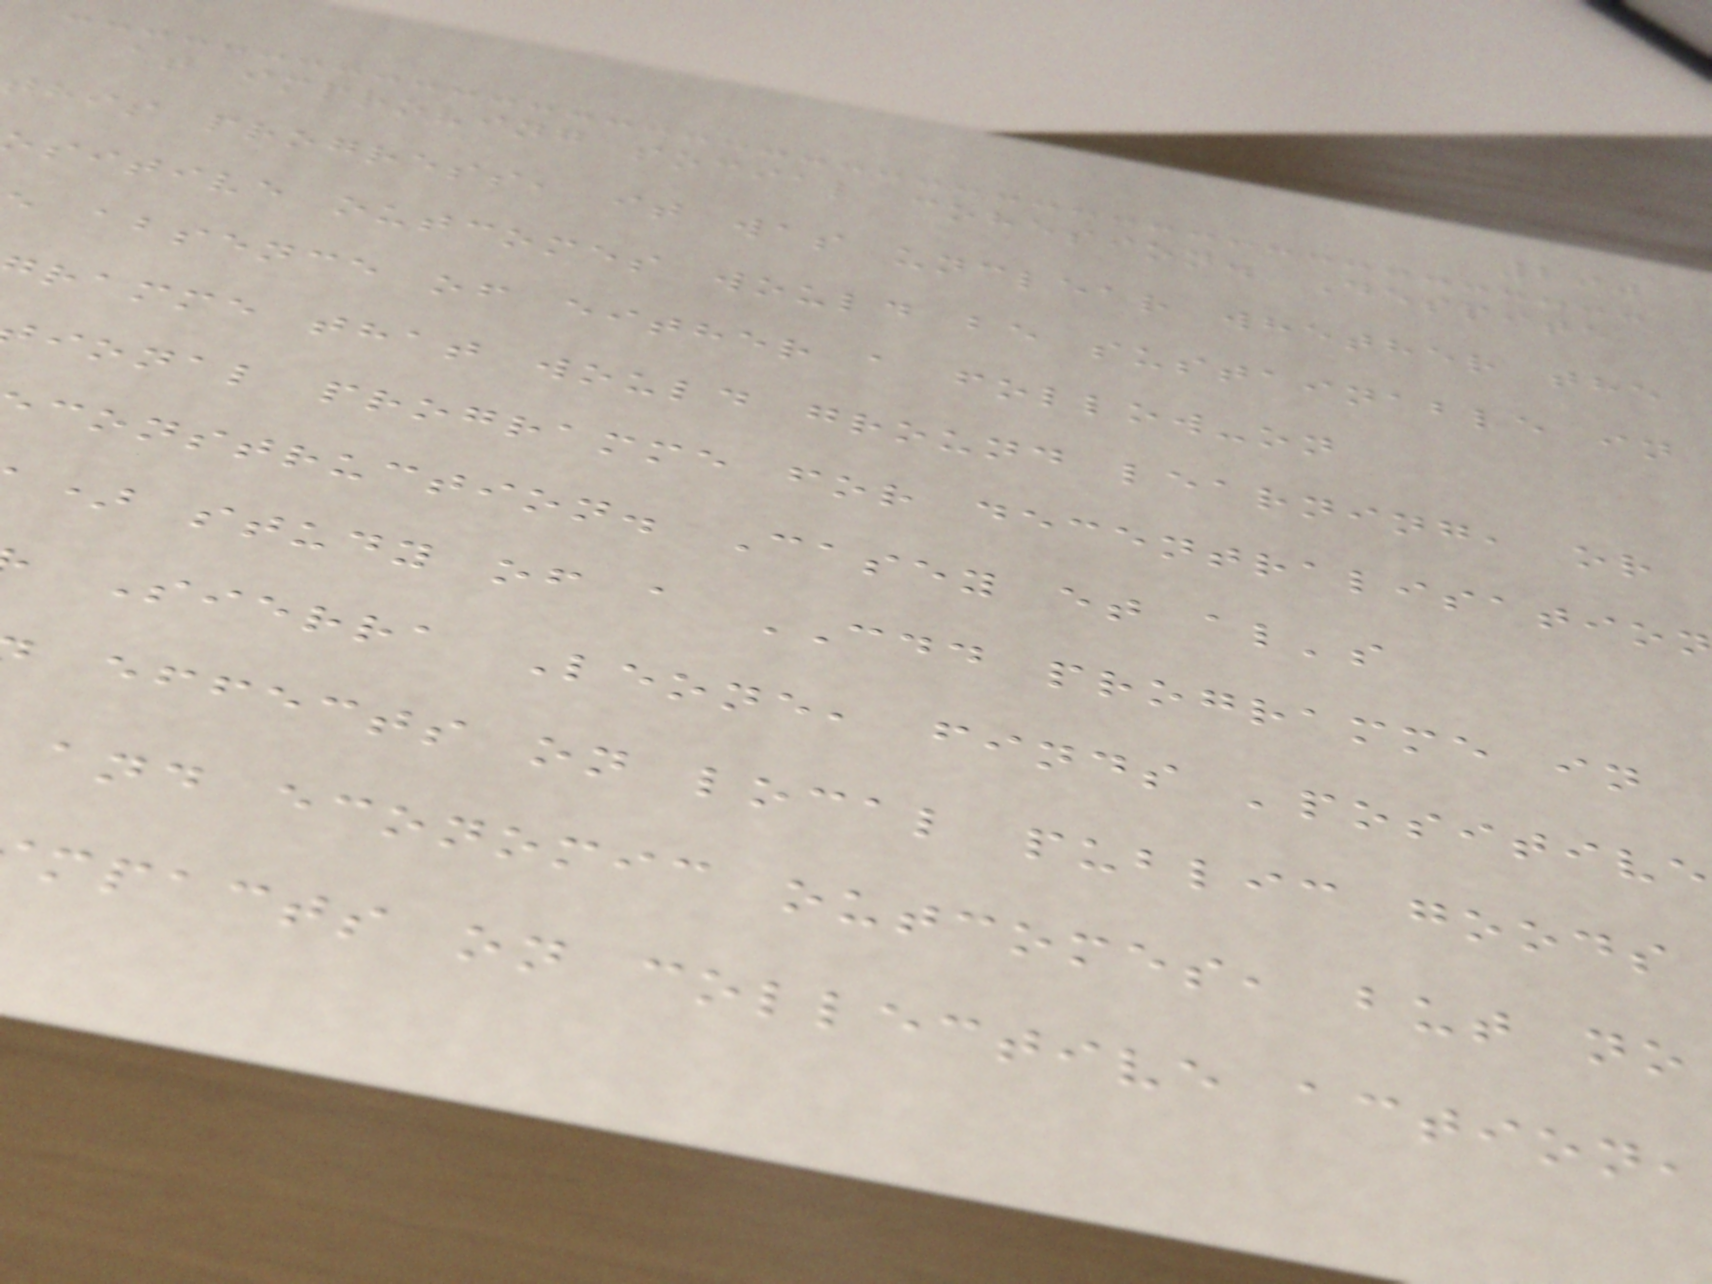290
at improving social cohesion. Despite
this progress, it was unclear whether the
sitive outcomes would be sustainable in
absence of either a follow-on
ramme that would ground learning, or
ional programme for decentralisatio
construction. Casey et al's
) study of a CDD programme in
Sierra Leone, finds 'positive
effects on local public goods
and economic outcomes, but no
mpacts on collective action,
